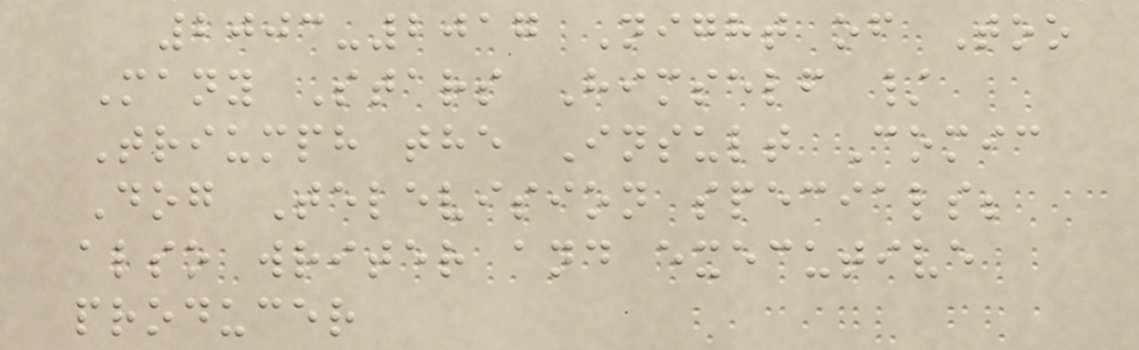2003-2017 Night of Too
Many Stars Himself /
Triumph the Insult Comic
Dog Television specials;
also writer and executive
producer
